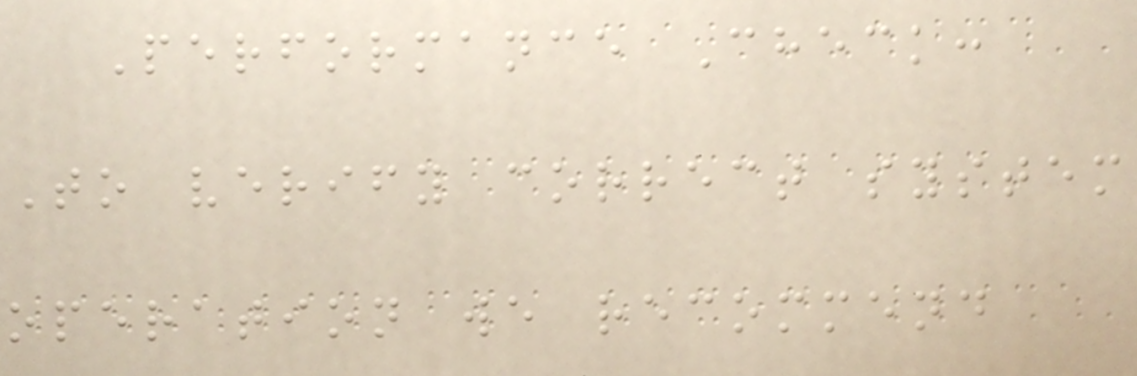Performance Check:
To verify correct system
operation we recommend
